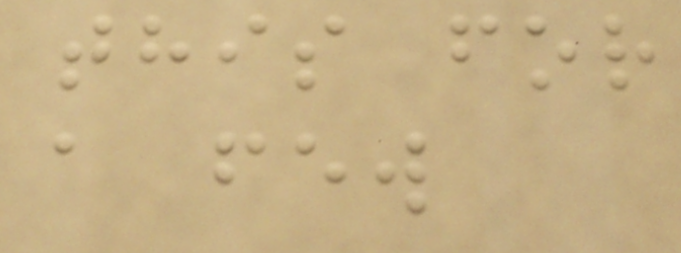this for
a few
